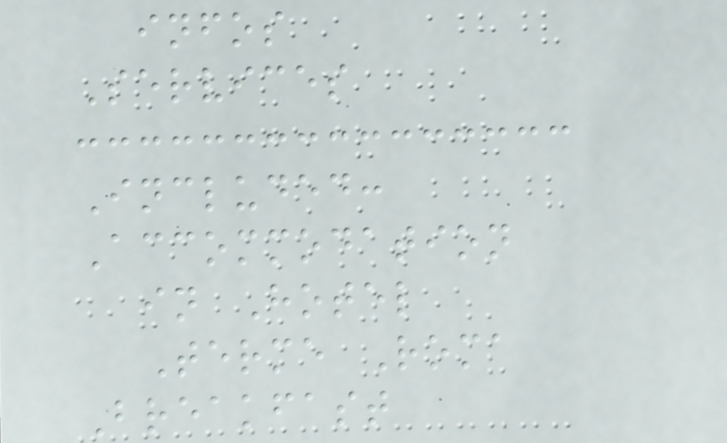infos
Services
Included:
Accommodation
in Hotel
Terme Roma
Breakfast
